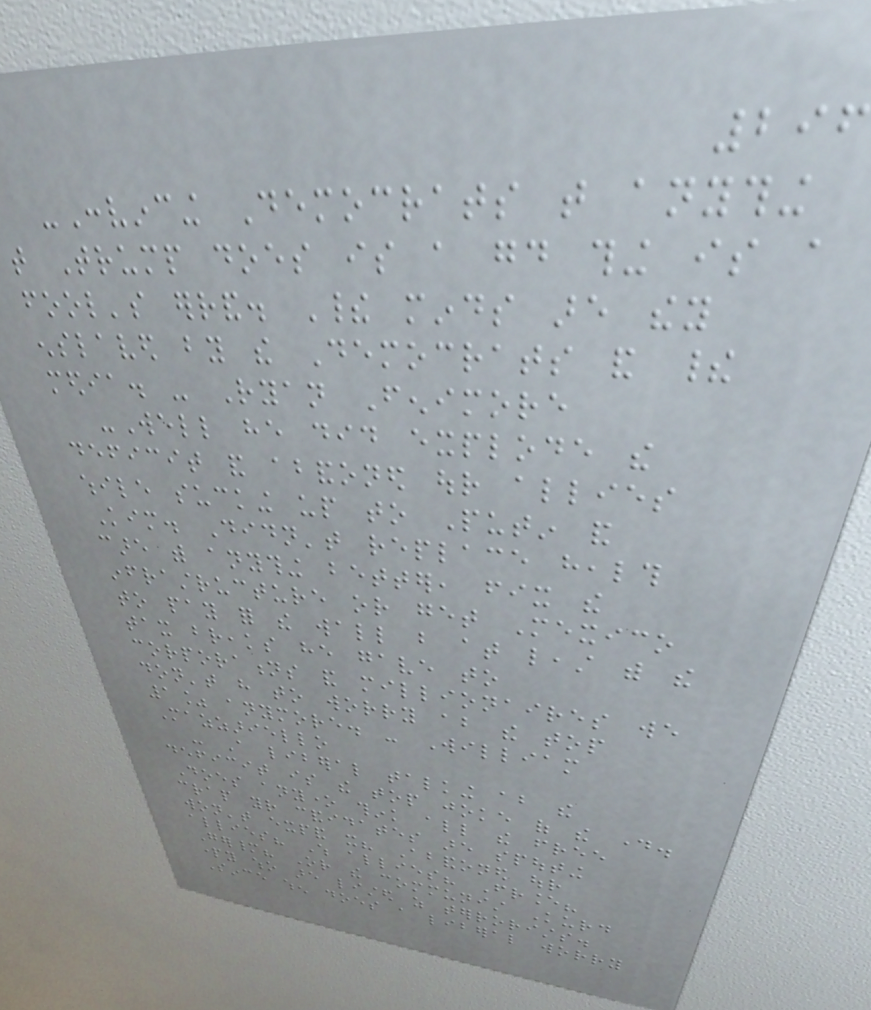296
-Convincing Democrats that anything
that Trump does is a good thing is a
fool's errand. Their minds are they
enslaved by the Democrats and their
media. - Ryan Fenimore
-Well he did explode the
deficit and abandoned our allies
while sucking up to Putin and
Kim. Didn't replace health
care with anything better, fix the
infrastructure or get Mexico
to pay for the wall but at least with the
tax breaks he gave to
corporations and millionaires we
don't have to worry about the top
1% anymore. - William
Mazzariello
- A liberal talking about the
deficit is the top joke of the day.
Does anyone think all the free
crap your candidates are spouting
won't expand it? Abandoned our
allies? Which allies? France?
Germany? Or the communist Kurd
party who are listed as terrorists.
Since when does a liberal worry
